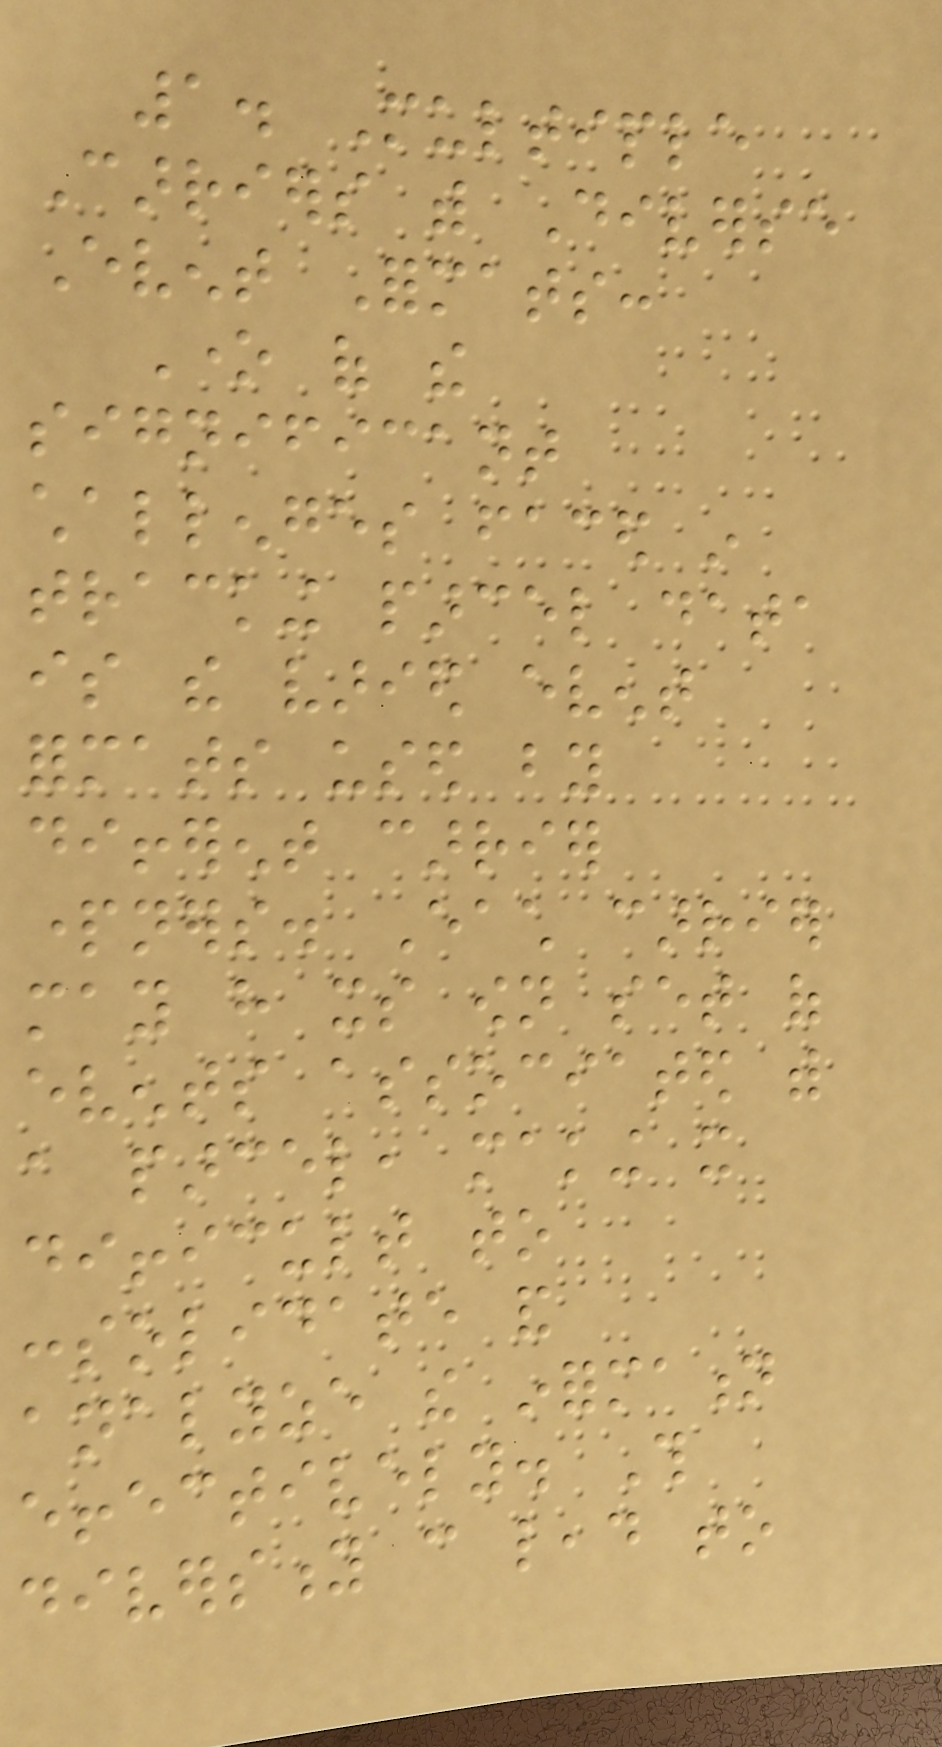1. Multiple
Carriers with Diverse
Event Formats:
One of the
significant
challenges faced in
tracking parcel data
is the varied event
formats used by
different carrier
partners. Each carrier
may have its own set of
events associated with
a parcel, making it
difficult to
consolidate and
analyze the information
effectively. This
diversity can lead to
